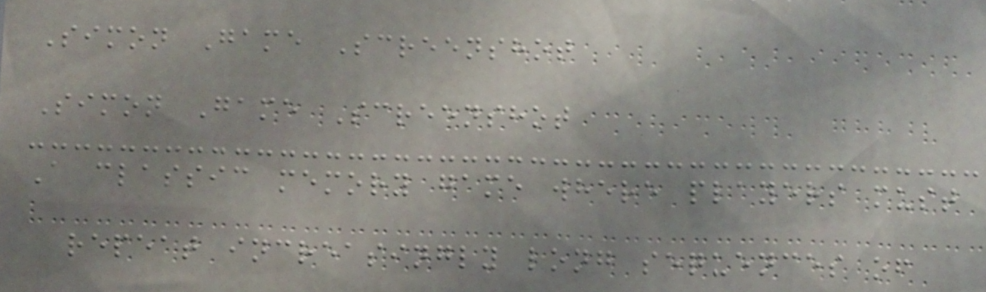Simon Game Screenshot
Simon Game Screenshot
A classic memory game where players must
repeat increasingly long sequences of
